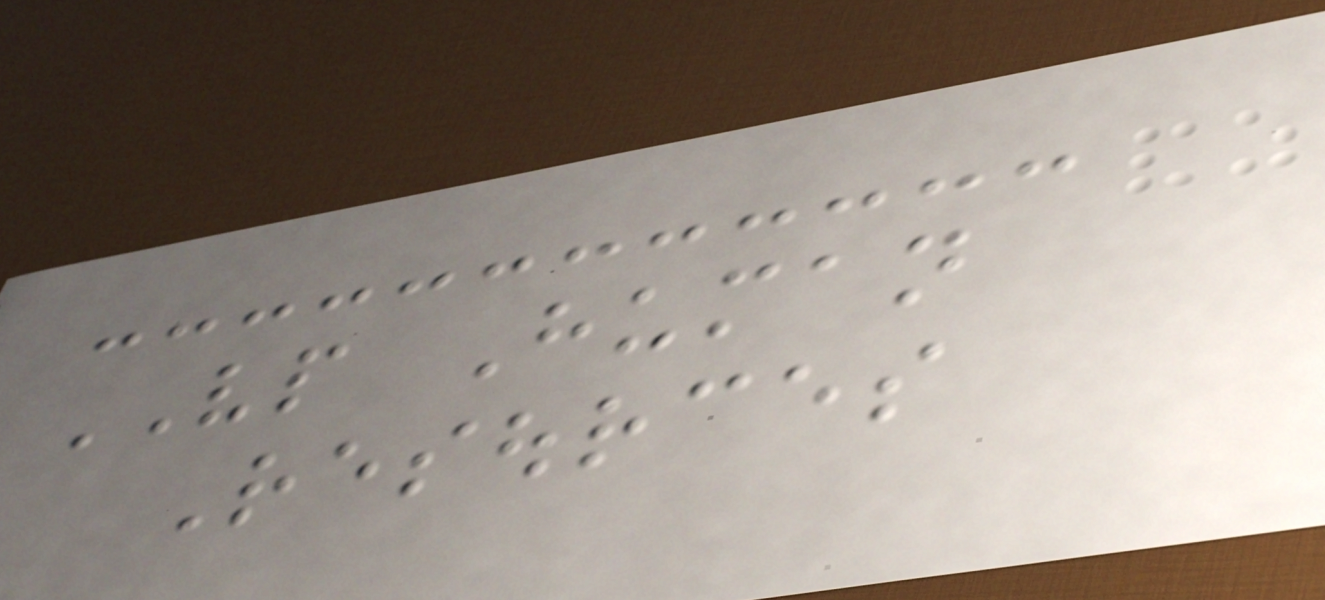VP Human
Resources
